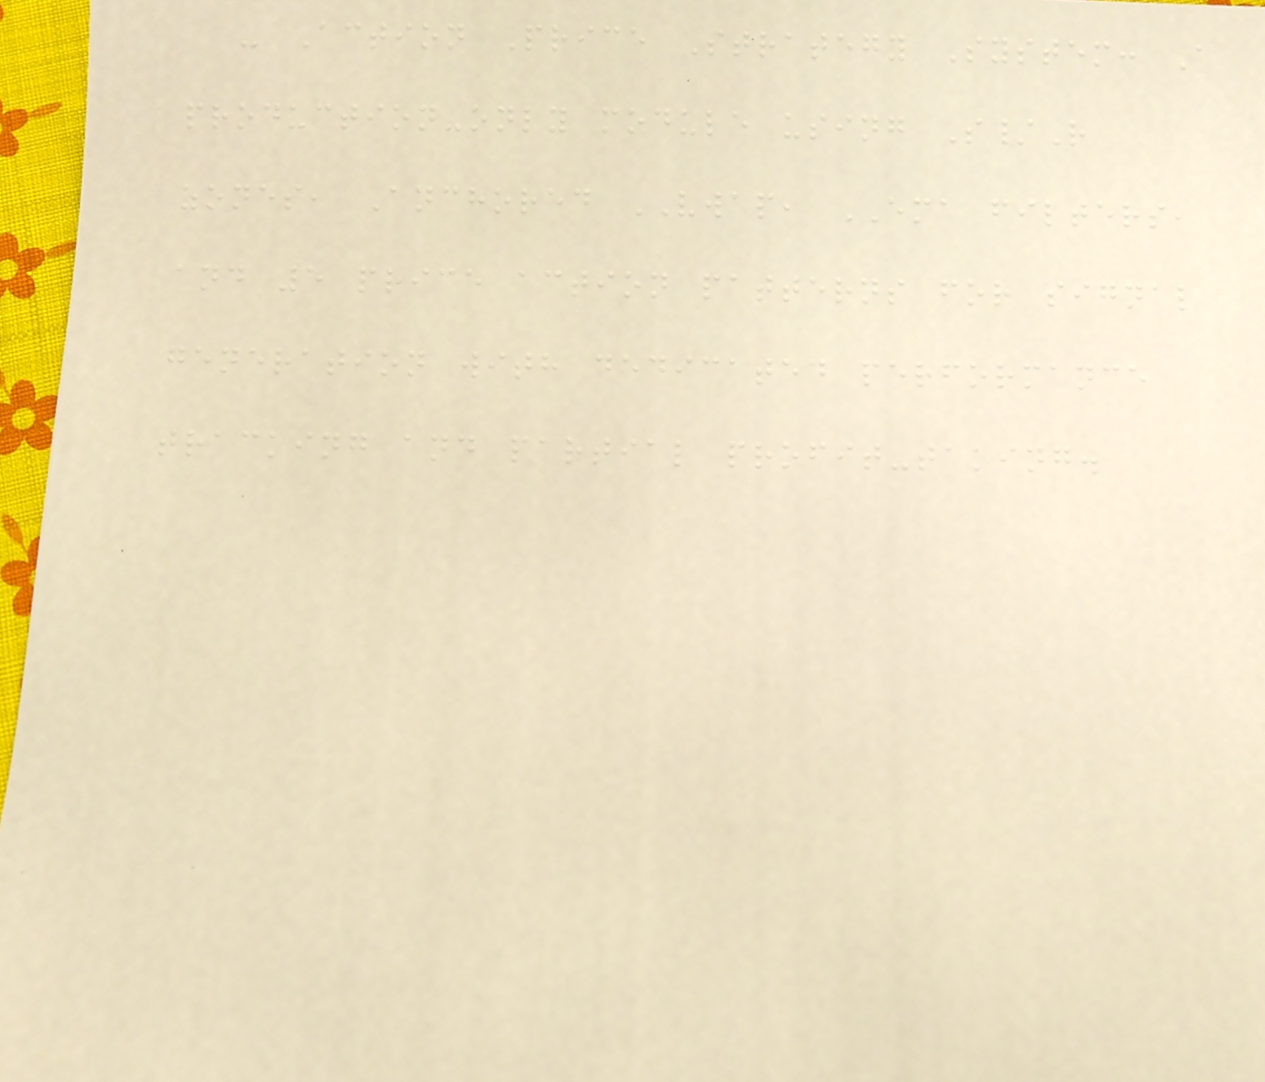- Action Price Strategy System: A
production-only module using S/R
zones, Anchored VWAP, EMA filters,
and 5 price action patterns for signal
generation with dedicated performance
tracking and partial profit-taking.
